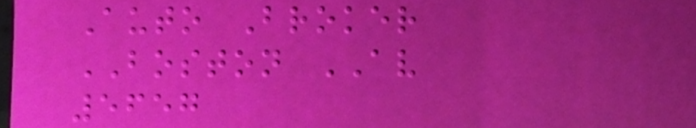Auto Broker
BOSTON AV
5657
